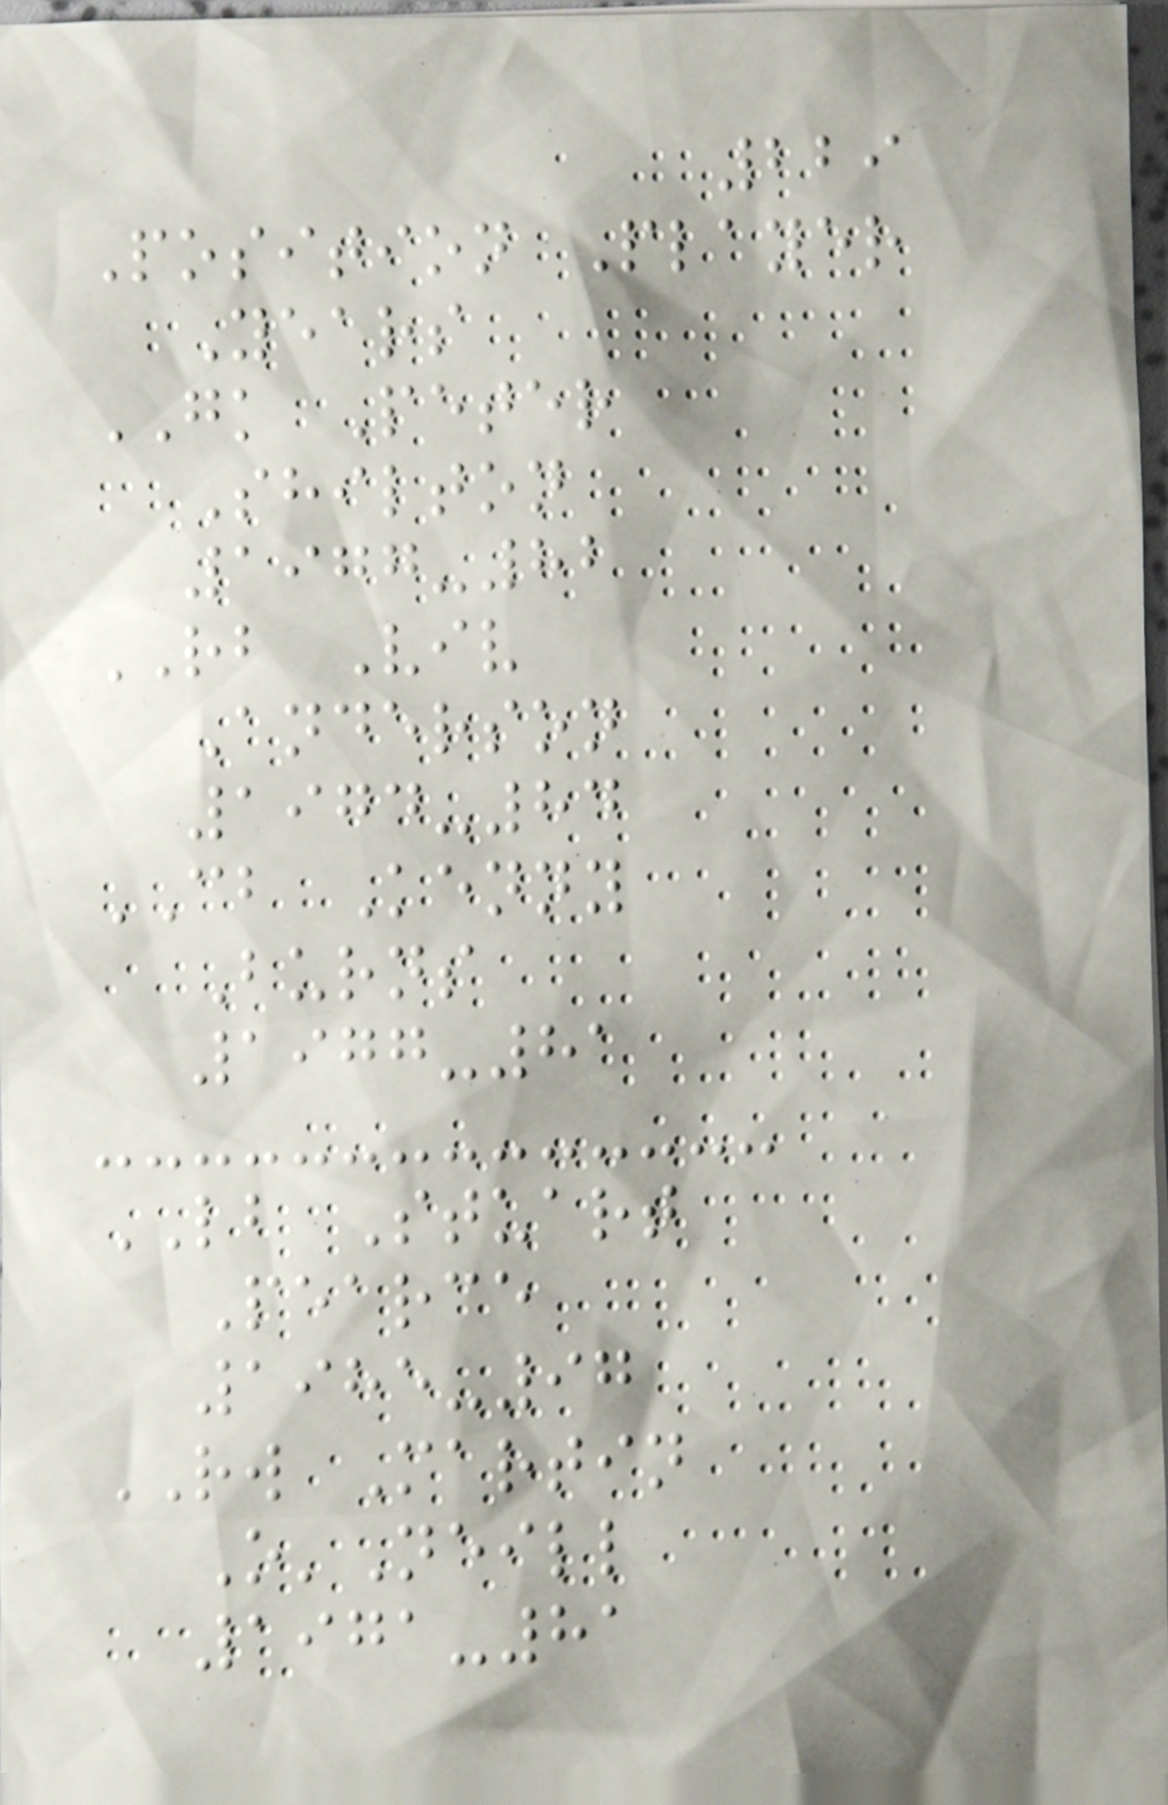229
Position Player
Years
GK Peter
Shilton
1977-82
RB Viv
Anderson
1974-84
CB Kenny
Burns
1977-81
LB Stuart
Pearce
1985-97
RW Martin
O'Neill
1971-81
